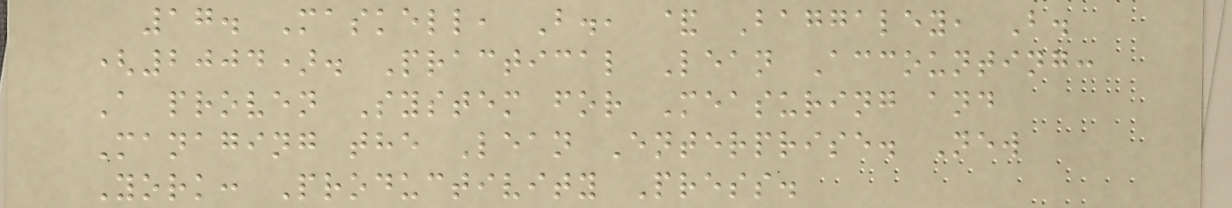17. Maskell, B., & Baggaley, B.
(2004). Practical Lean Accounting:
A proven System for Measuring and
Managing the Lean Enterprise. New
York: Productivity Press.
